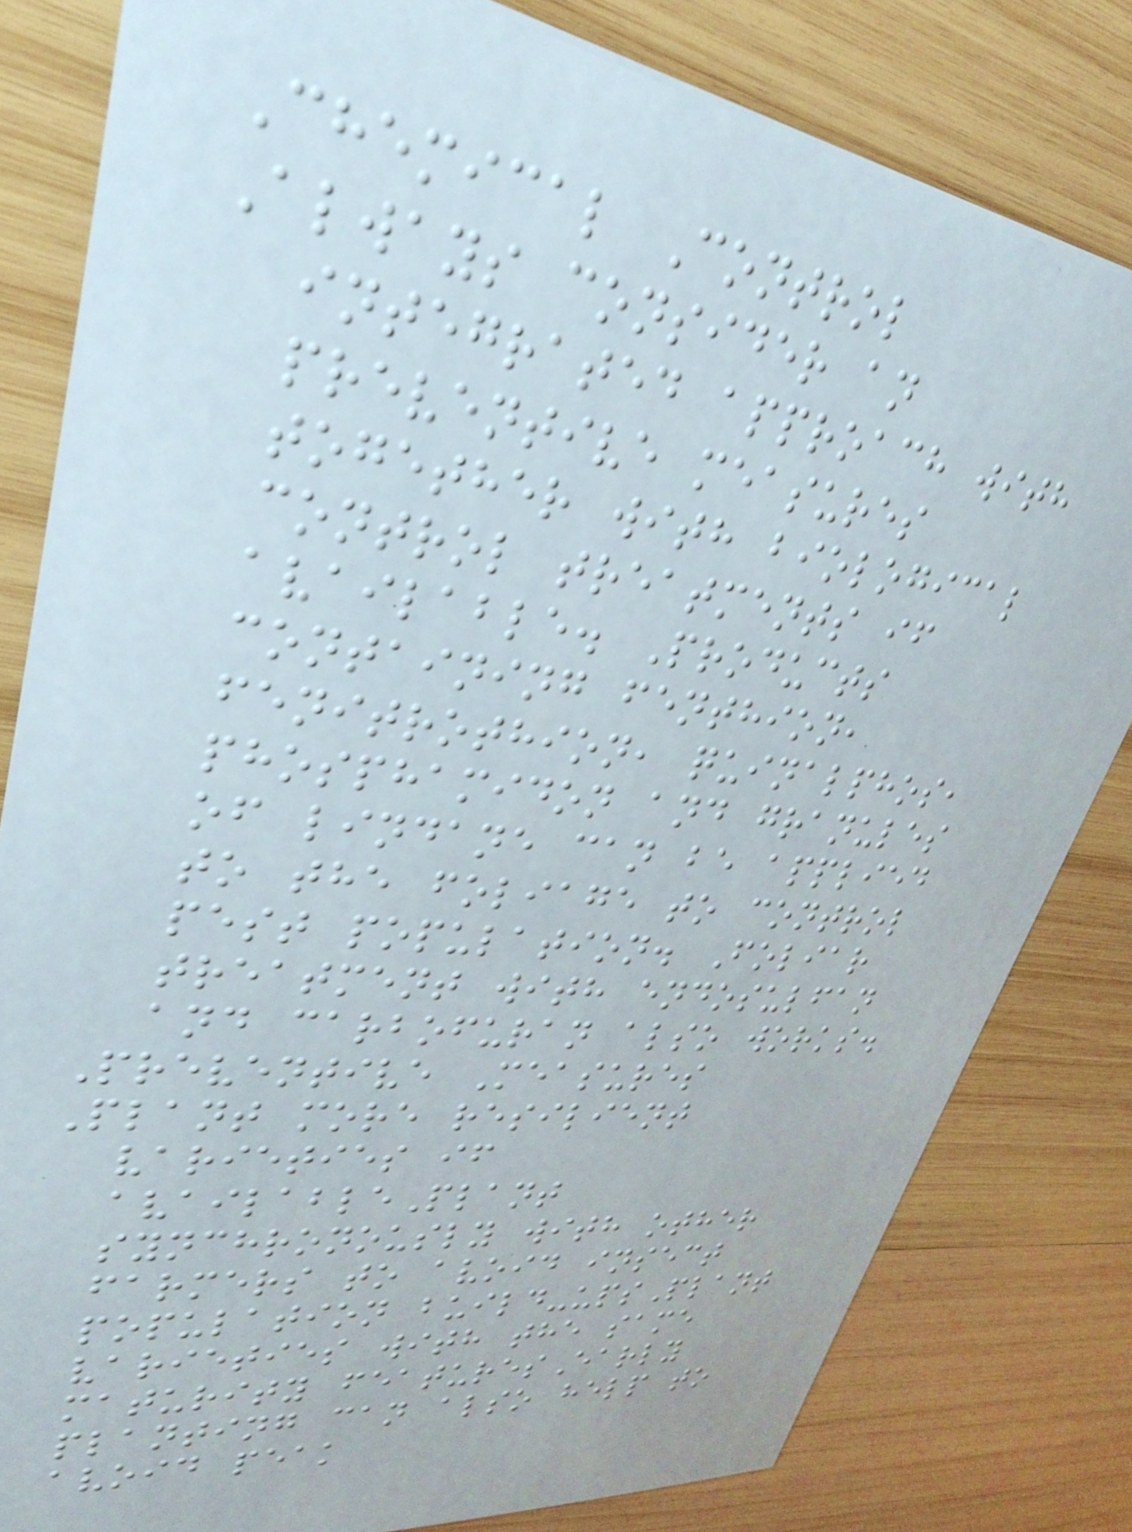Chemical Control
Always consider an
integrated approach with
preventive measures
together with biological
control treatments if
available. Products
containing fenthion,
fenitrothion, quinalphos,
phosphamidon and granules
of lindane can be applied
to the foliage to control
pest population. Foliar
treatment with endosulfan
and carbofuran also works.
Preventive Measures
Plant more resilient
varieties if
availablePlant
synchronously with other
farmers to avoid insect
population build-upsPlant
varieties with the same
maturity featuresEarly
planting can also help to
avoid peak
